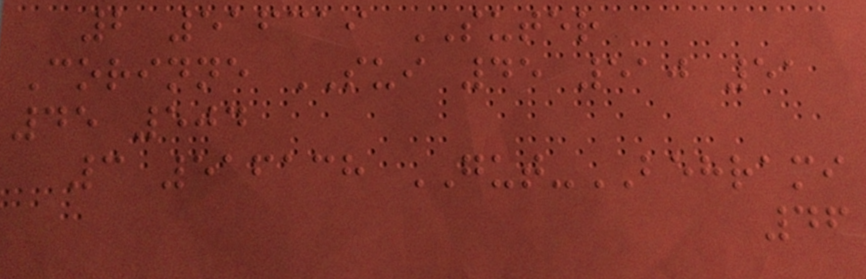2 516319 SUTER
Corinne SUI 45 510 51
45 504
3 516138 GUT-BEHRAMI
46
